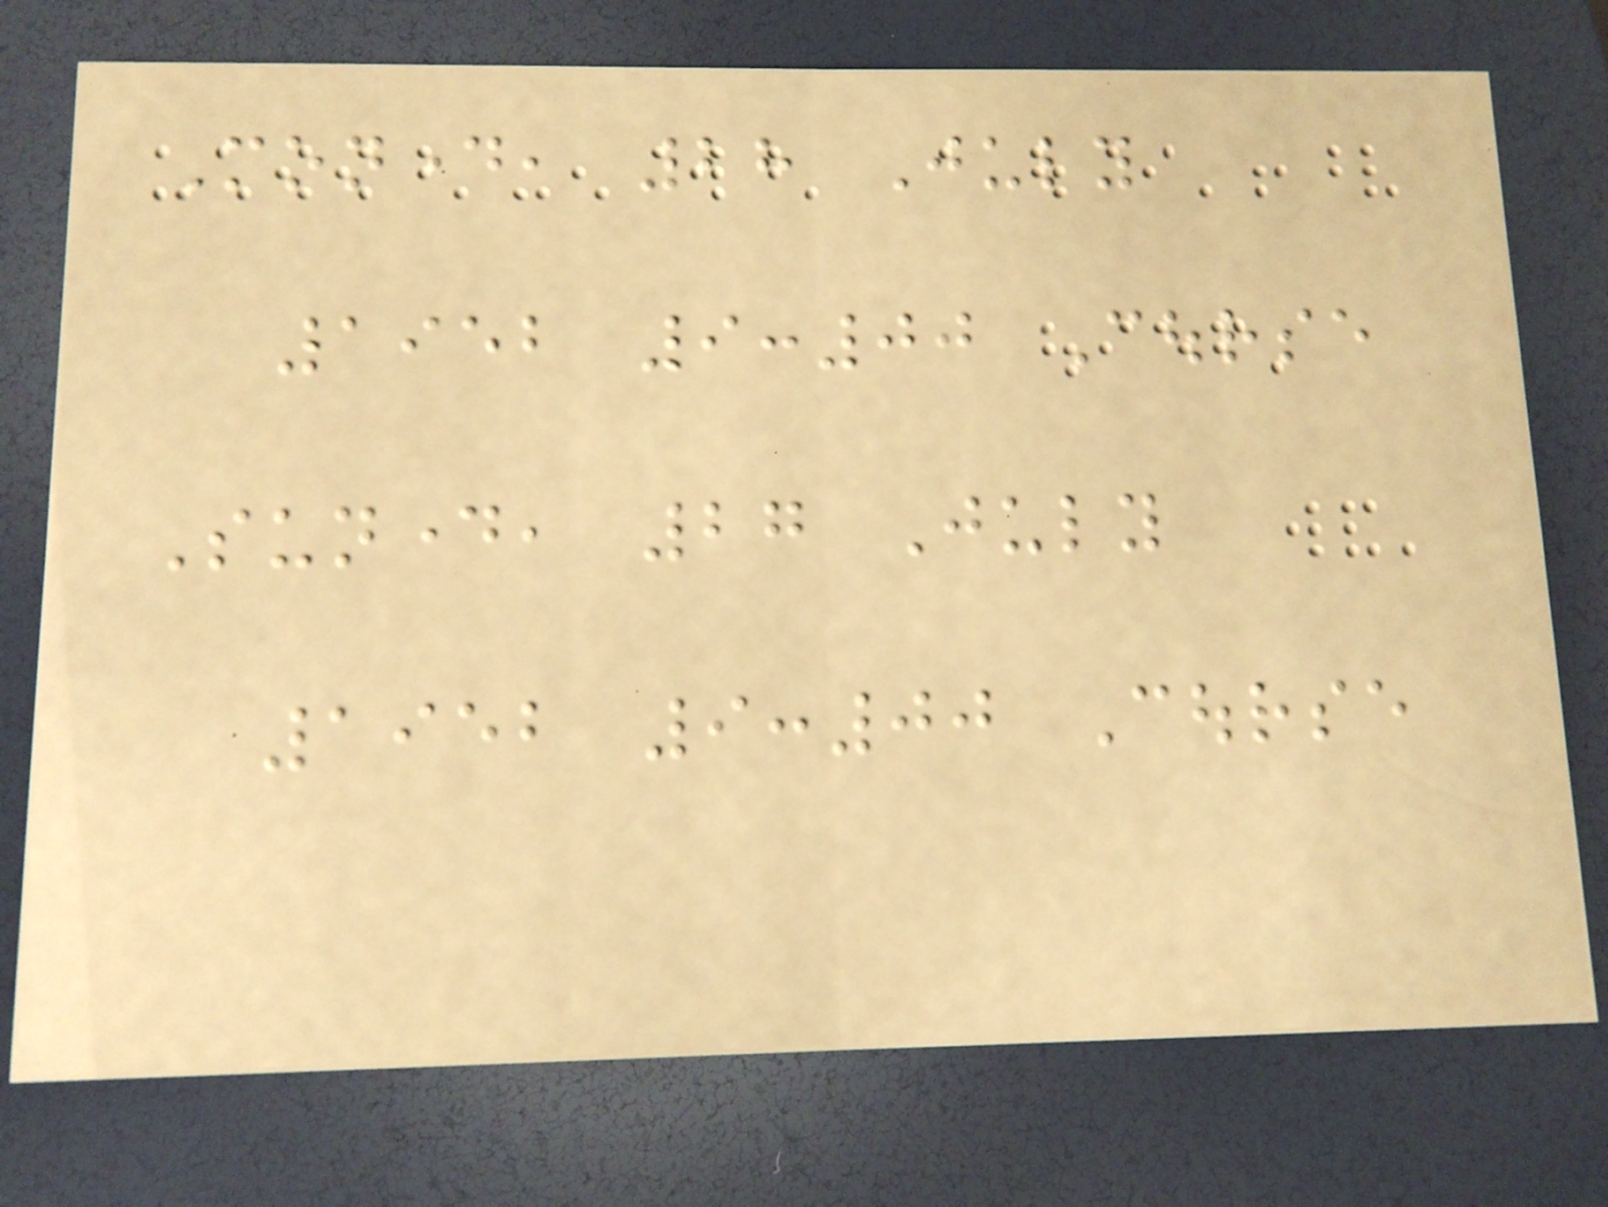Monday, 28 July
1952 9:00 Course
Sunday, 27 July
1952 9:00 Course
